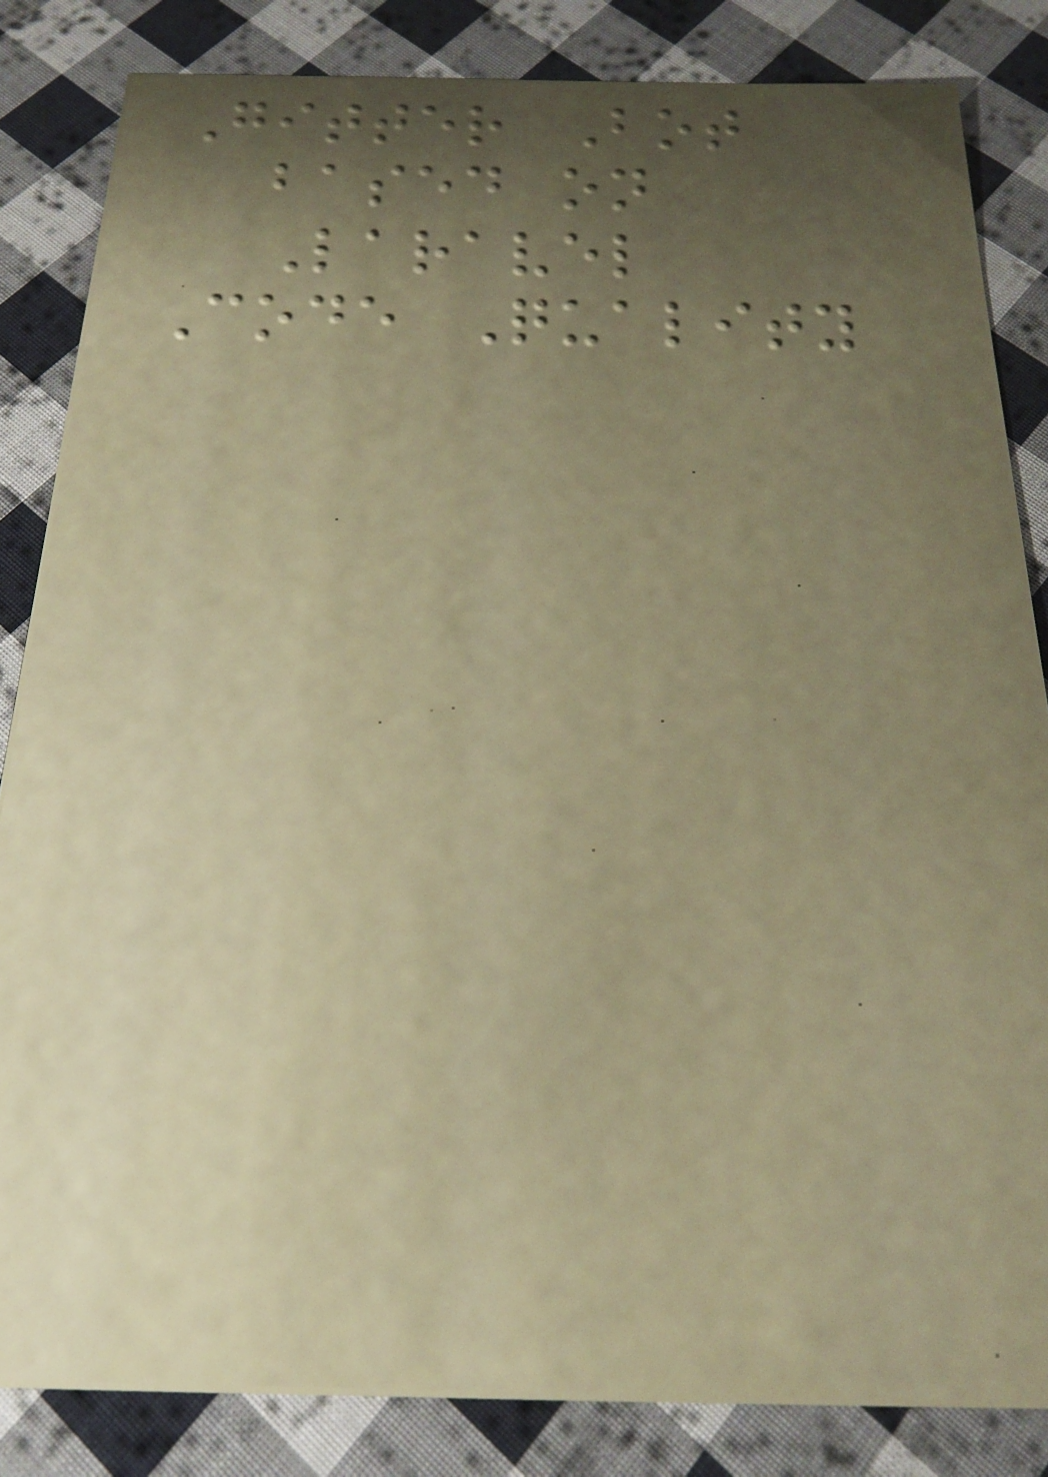Gitter Bot
based on
Laravel
Code Quality
